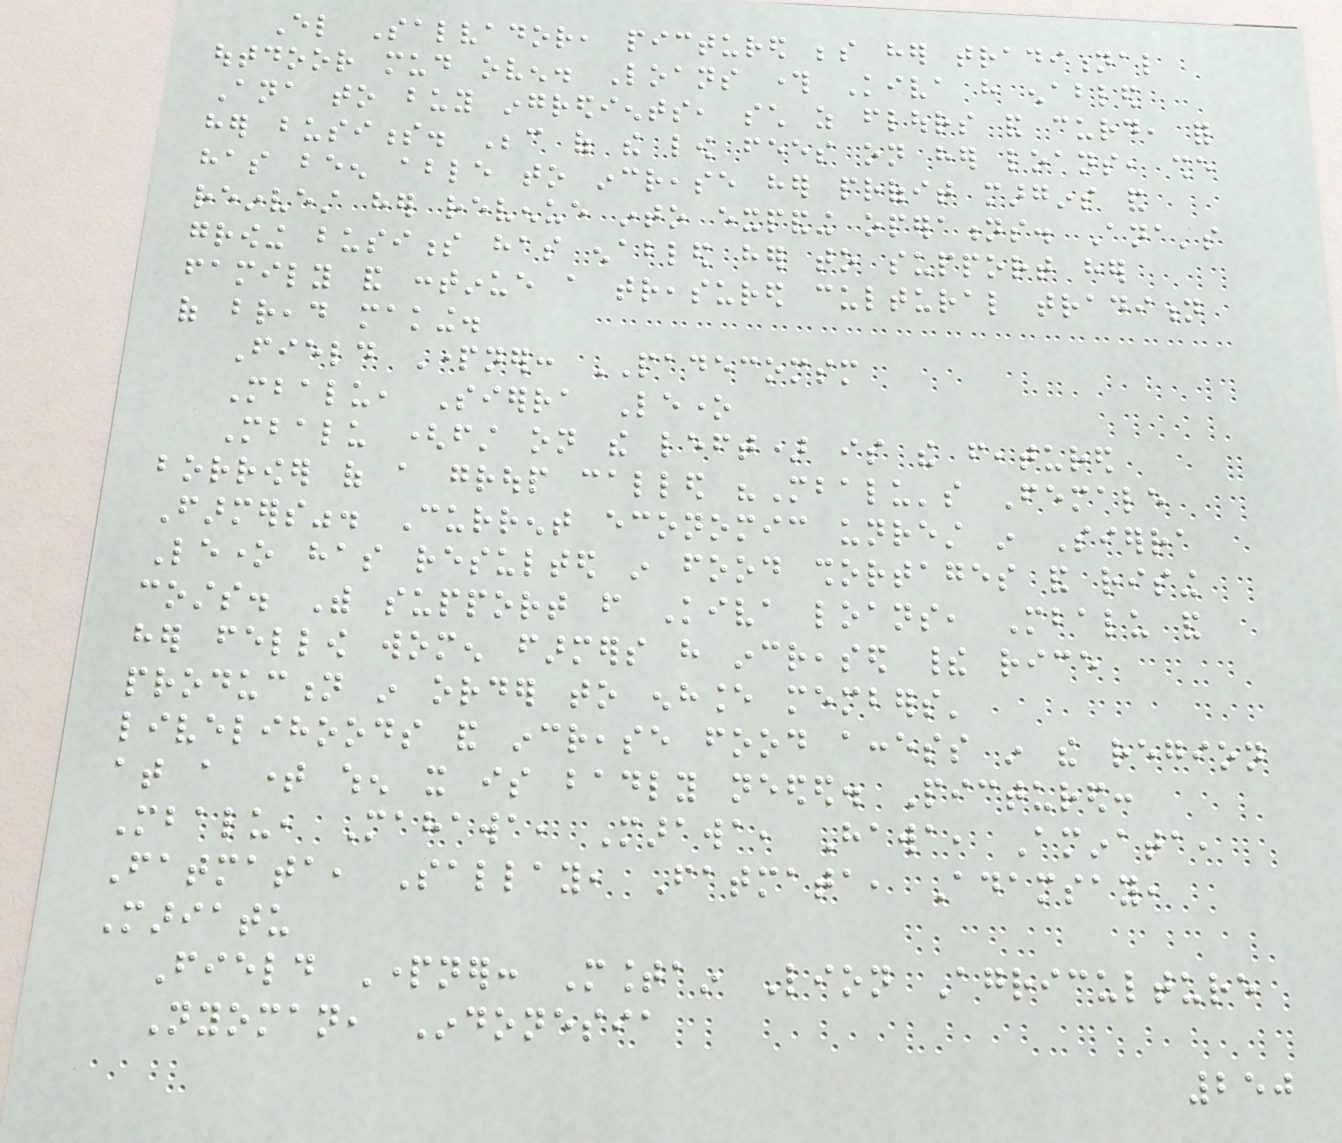El Salvador, pictured beside her traditional
outdoor mud oven. Loans through Kiva have enabled
Ana to buy ingredients, such as flours and curd, for
her business. Because of the low fees on her loans, she
has been able to increase her profit margins and
reinvest her revenue into expanding operations. Ana's
growing business has enabled her to support her
family and continue a treasured cultural tradition
of bread making.
Field Partner: PADECOMSM
Mbalu, Sierra Leone
Mbalu (first on the left) is the featured
borrower of a group called "Mbalu's Female
Farmers". Current economic unrest in Sierra
Leone has resulted in food shortages and rising
costs. With support from Kiva loans, Mbalu and
her fellow women farmers have increased their rice
production in order to enhance members'
livelihoods and increase food access in the region
at a time when it is badly needed. Pictured:
Mbalu, Mahawa, Marawa, Hawa, Aminata,
Fatmata, Sallay, Fatmata, Adamsay,
Mariatu
Field Partner: Mountain Lion Agriculture
Nyoman, Indonesia
250
